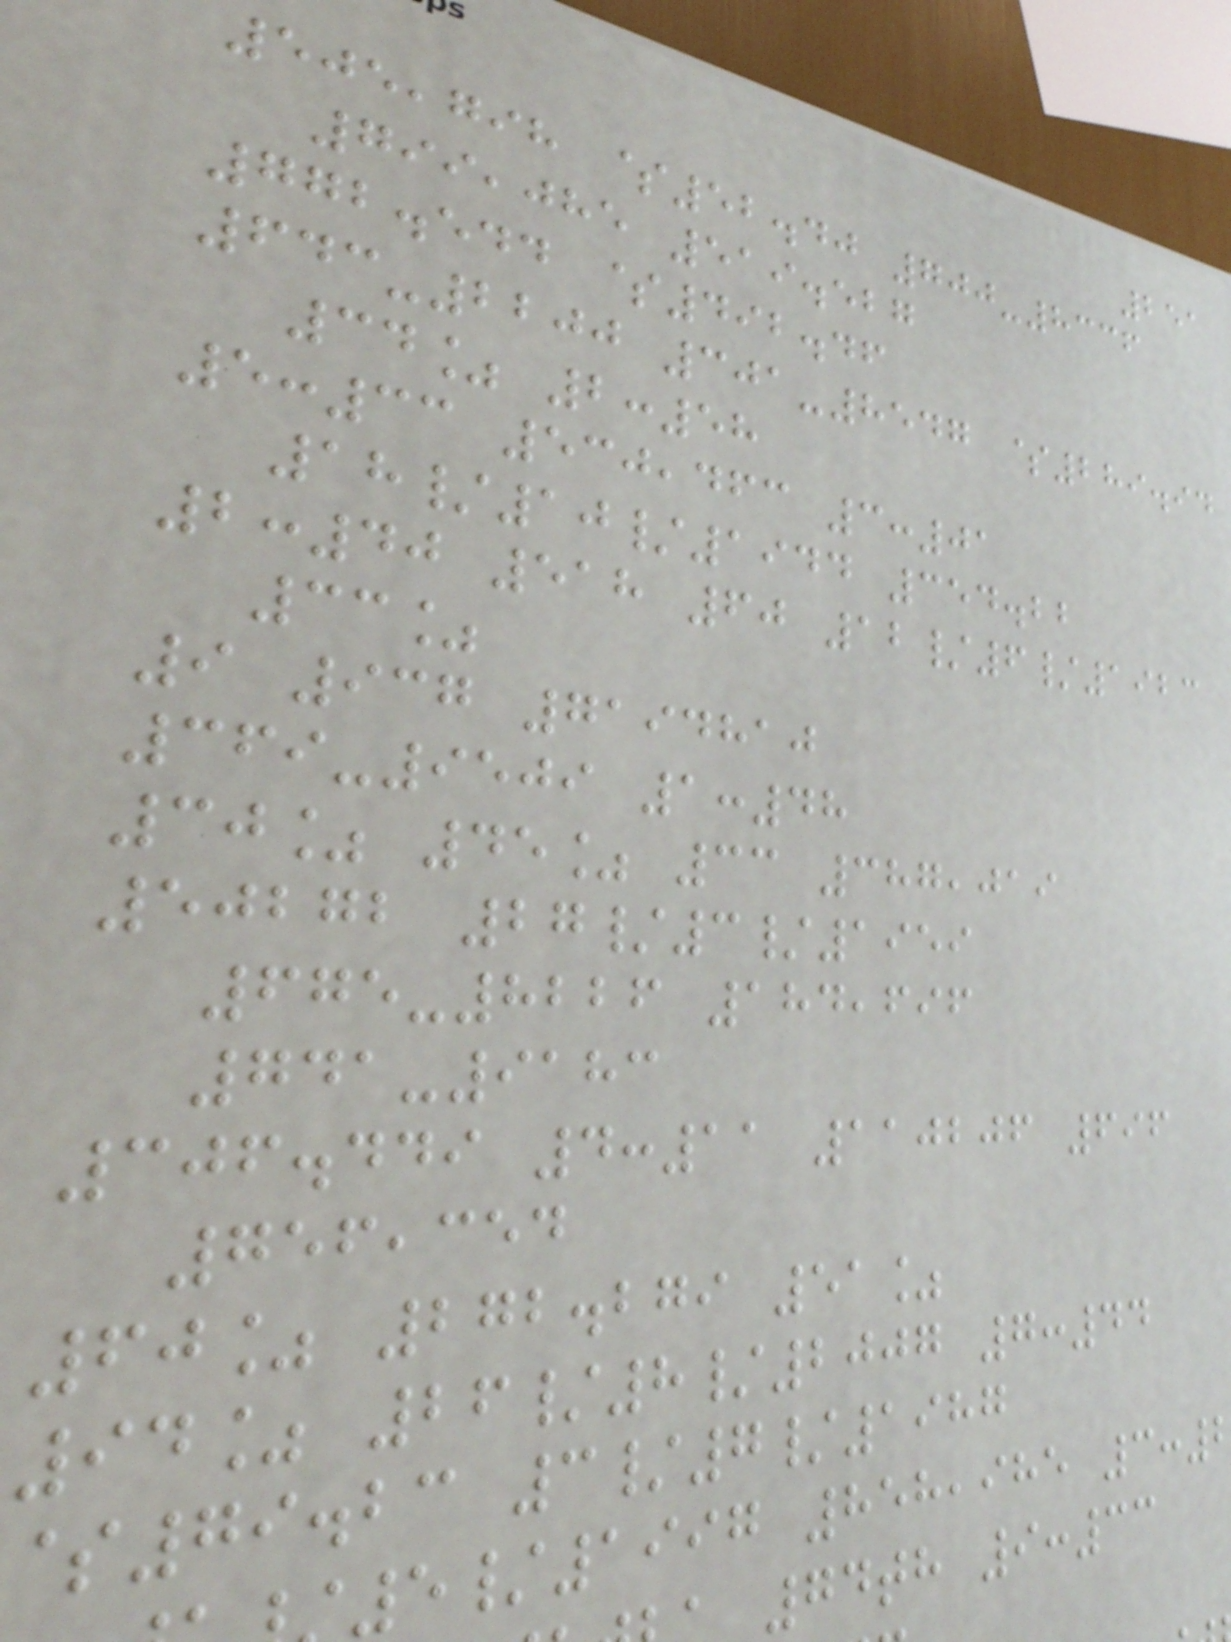251
505,798 $52.40 700-8336
799,085 519.527
772.544 $492.46
643-2200 301-8547 $289.94
34% 2:58
5:33 530,463 3:01
18/10/1944 354.22
2:40 518 60 12/6/1923
33%
9 937 7194810
369-9509 1:48
30% 45% 33 387,019
50272 27/3/1959
675-8226 184,696
741-9183
306.449 4:11 110206 696
756,354
60% 272.279 51%
94% 26/8/2007 7:44
79.23 3/7/1987
5/1997 858,985 3:
74th 9:33
